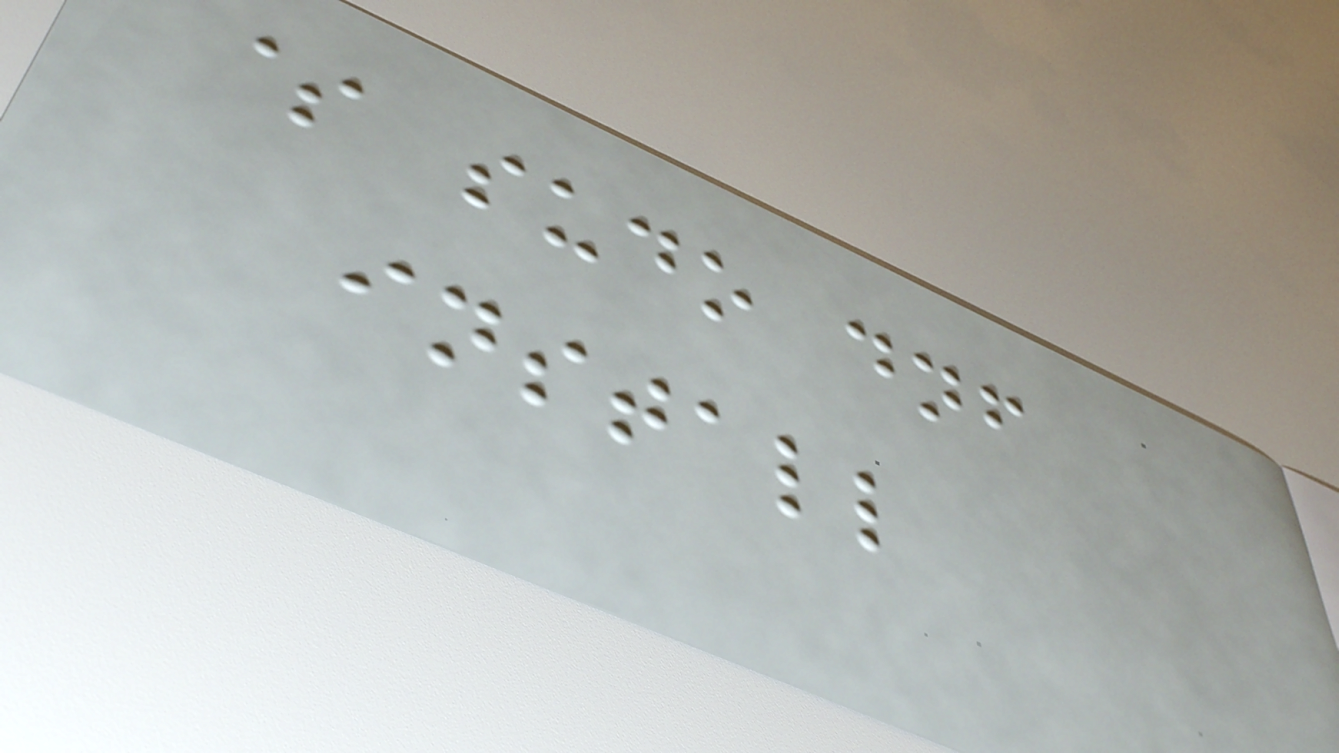$ sudo dnf
install
